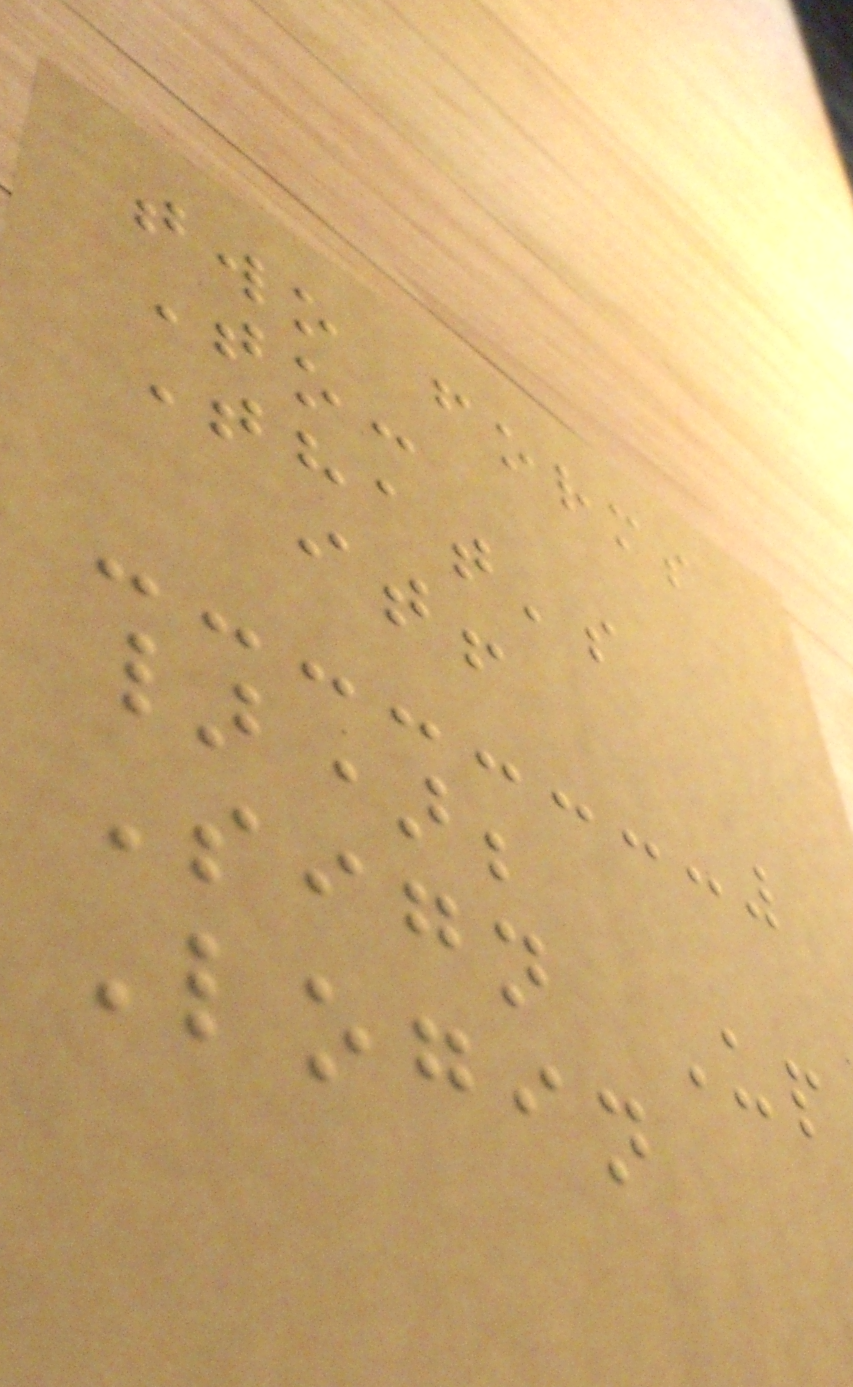two forms
To:
That's
it!
});
Sign Up
Login
